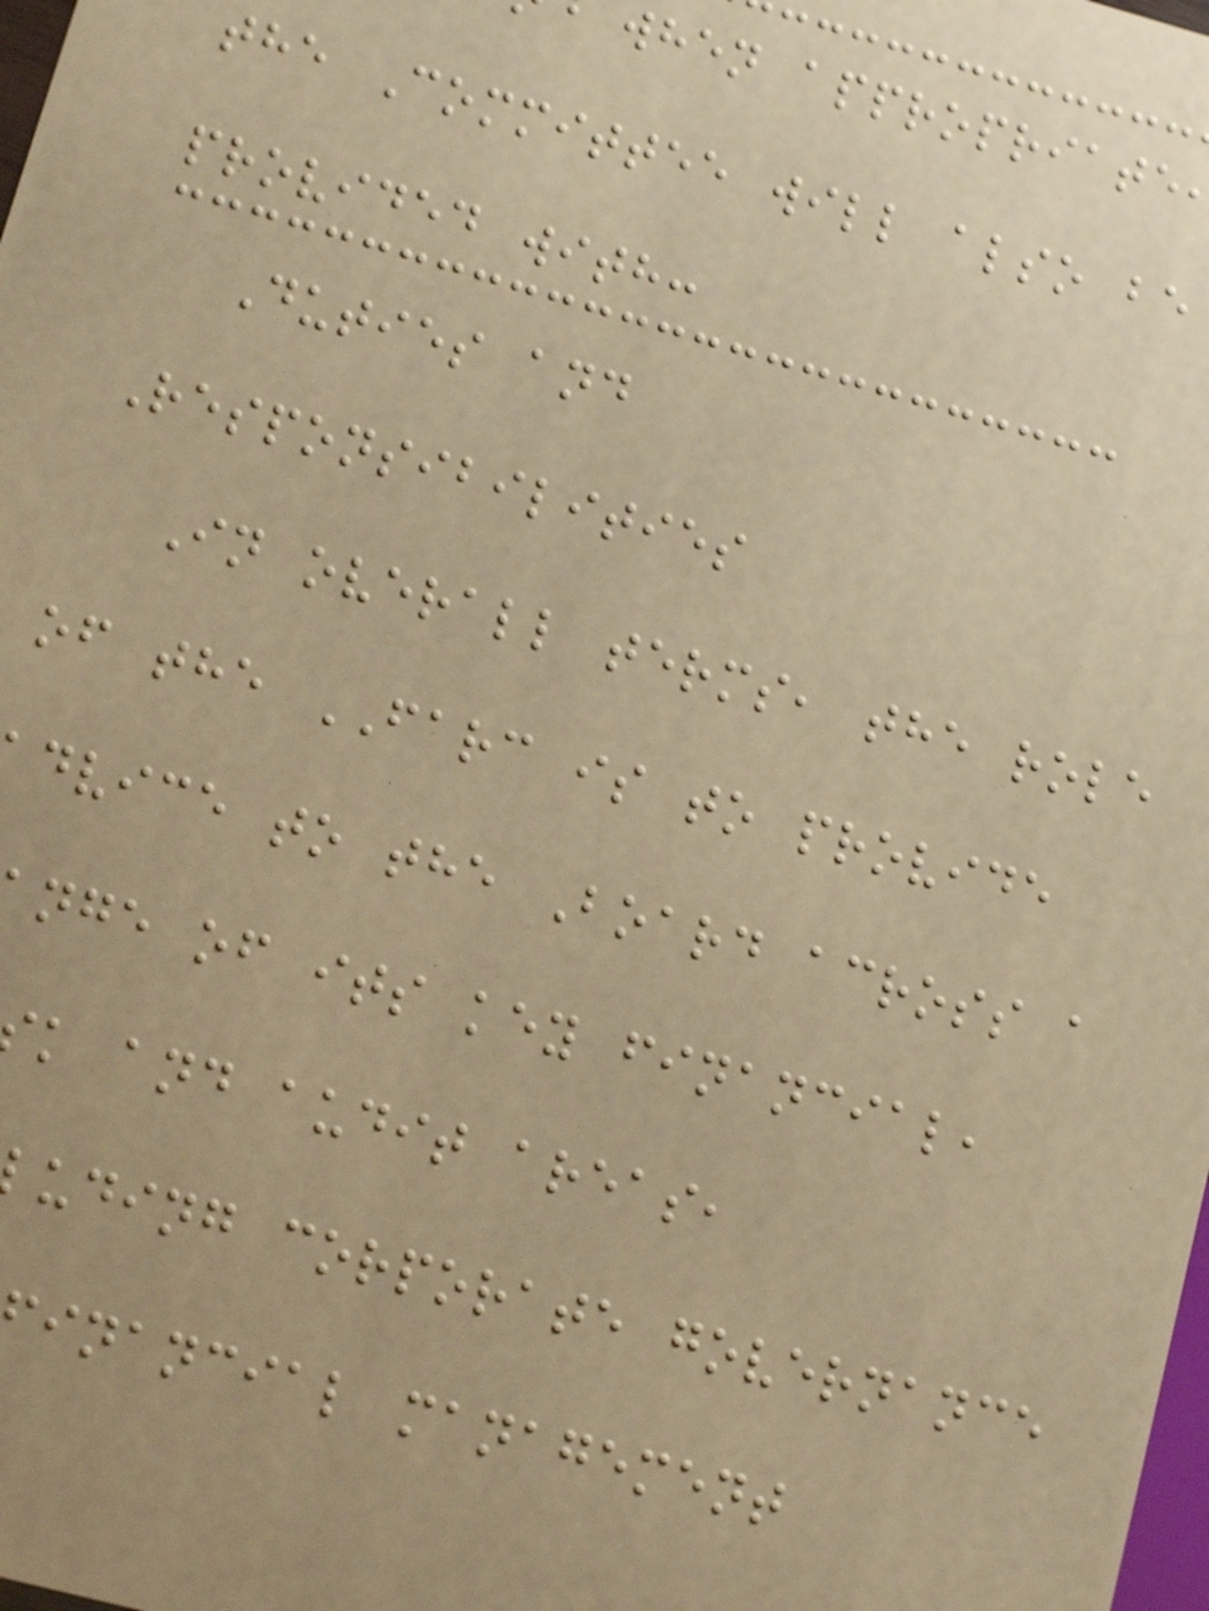when appropriate
the Committee will also be
provided with:
Duties and
Responsibilities
In overall terms, the role
of the FARC is to provide
dvice to the Board across a
nge of its key financial,
k and audit areas,
uding corporate governance
inancial management
